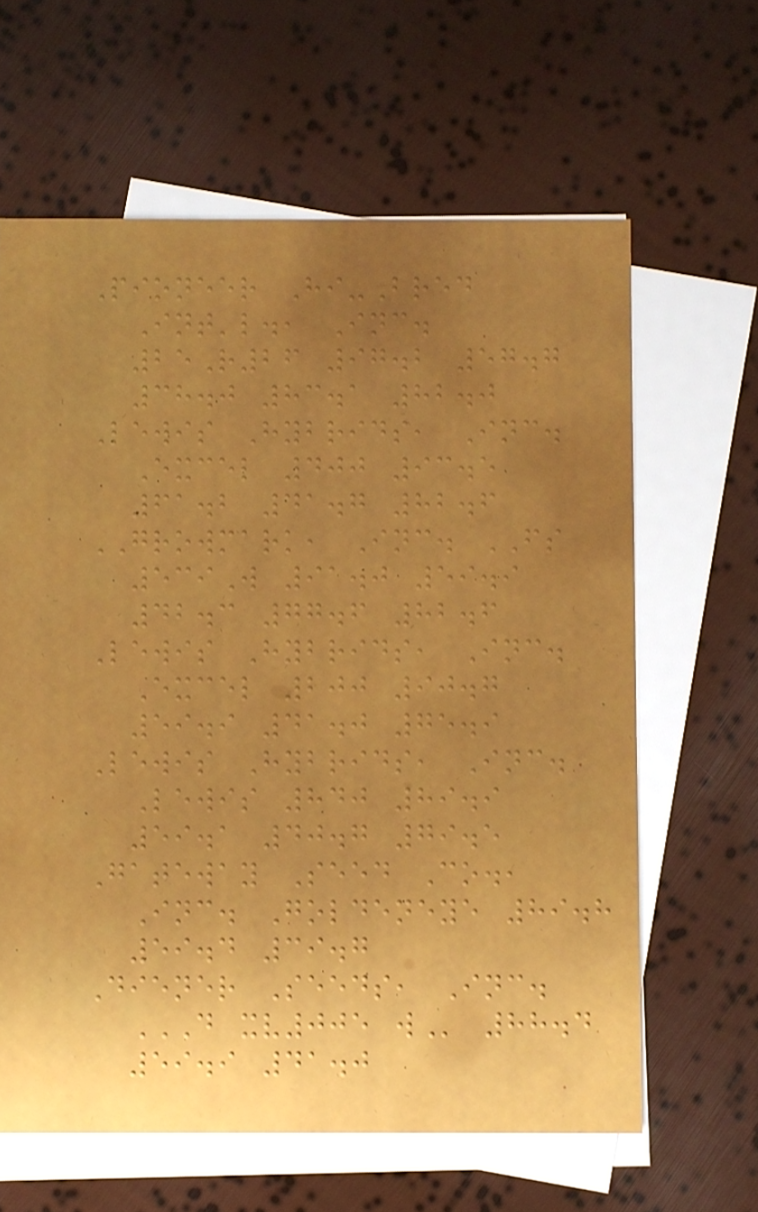Pioneer Hi-Bred
Int'l., Inc.
25R26 97.2 57.7
38.0 83.1 82.0
Lewis Hybrids, Inc.
Excel 400 93.5
61.2 41.7 82.6
GROWMARK, Inc. FS
539W 91.0 59.9
42.3 77.6 82.6
Lewis Hybrids, Inc.
Excel 200 90.7
59.9 41.0 75.9
Lewis Hybrids, Inc.
Lewis 840 89.9
59.1 40.7 79.5
Gateway Seed Co.,
Inc. Goldeneye 89.8
59.4 39.7
Diener Seeds, Inc.
D XV005 W 88.4
59.9 41.0
